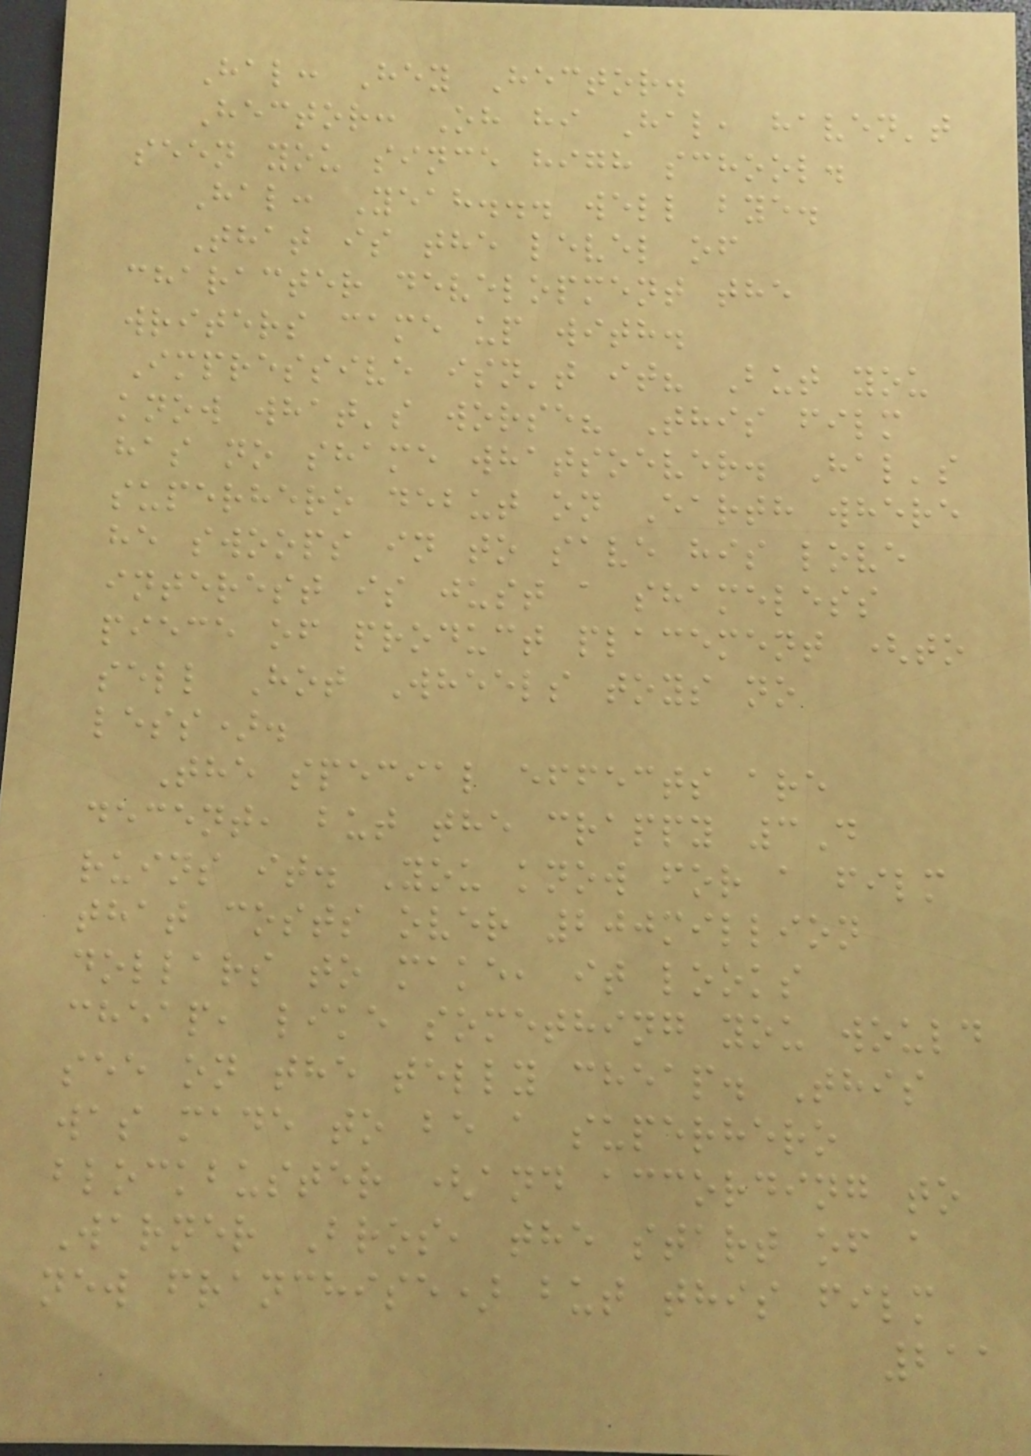Hal: Hey Hector.
Hector: Oh hi Hal, haven't
seen you since high school.
Hal: Yeah... well bye.
That is the level of
character development the
writers came up with.
Impressive isn't it? But you
know what's worse? This film
has no shame whatsoever. Hal's
superhero debut on Earth where
he swoops in to save his love
interest is just a shameless
piece of product placement (to
sell Hot Wheels toys no
less).
The special effects are
decent, but the crappy 3D
ruins it. You know for a film
that costs over 200million
dollars to make, it looks
cheap, like something you would
see on the telly cheap. This
was made to be a superhero
blockbuster (and according to
Warner Bros, the start of a
new franchise) but this film
211
